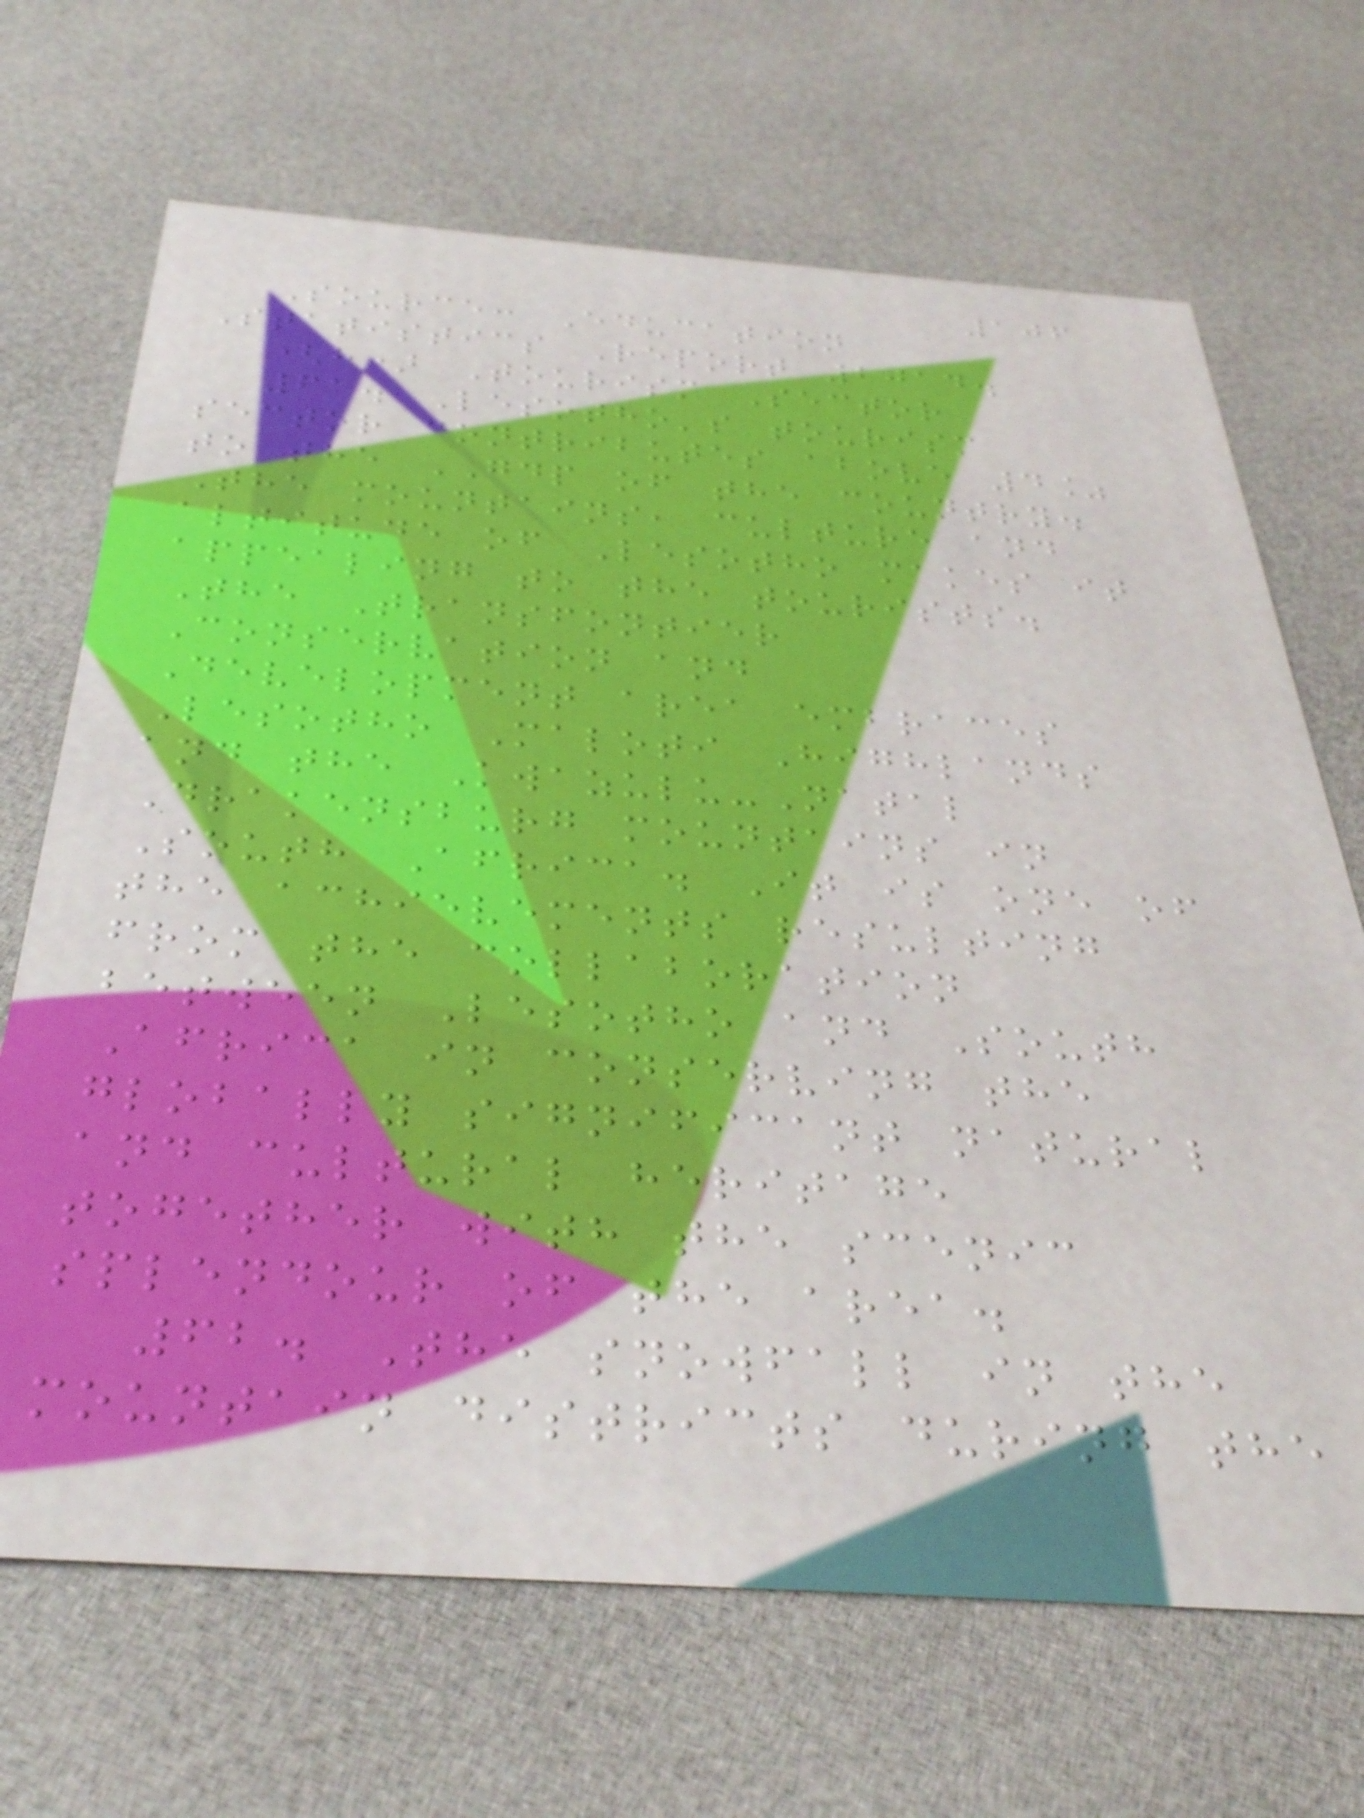106
Source: Education
Statistics Report 2014.
(h) Tourism Sector
61. Lesotho's tourism
sector contributes above 4%
to the GDP of the country.
The mountains, culture and
altitude of Lesotho makes it
appealing to the tourists.
The Transfontier
Conservation and
Development area embraces
Lesotho Maloti Highlands
and the Kwazulu-Natal
Drakensburg mountains in
South Africa. It is one of
the achievements resulting
from the collaboration
between Lesotho and South
Africa in conserving the
globally significant natural
and cultural heritage
together with the scenic
splendour of the area.
62. The snowfall in the
mountain districts during the
